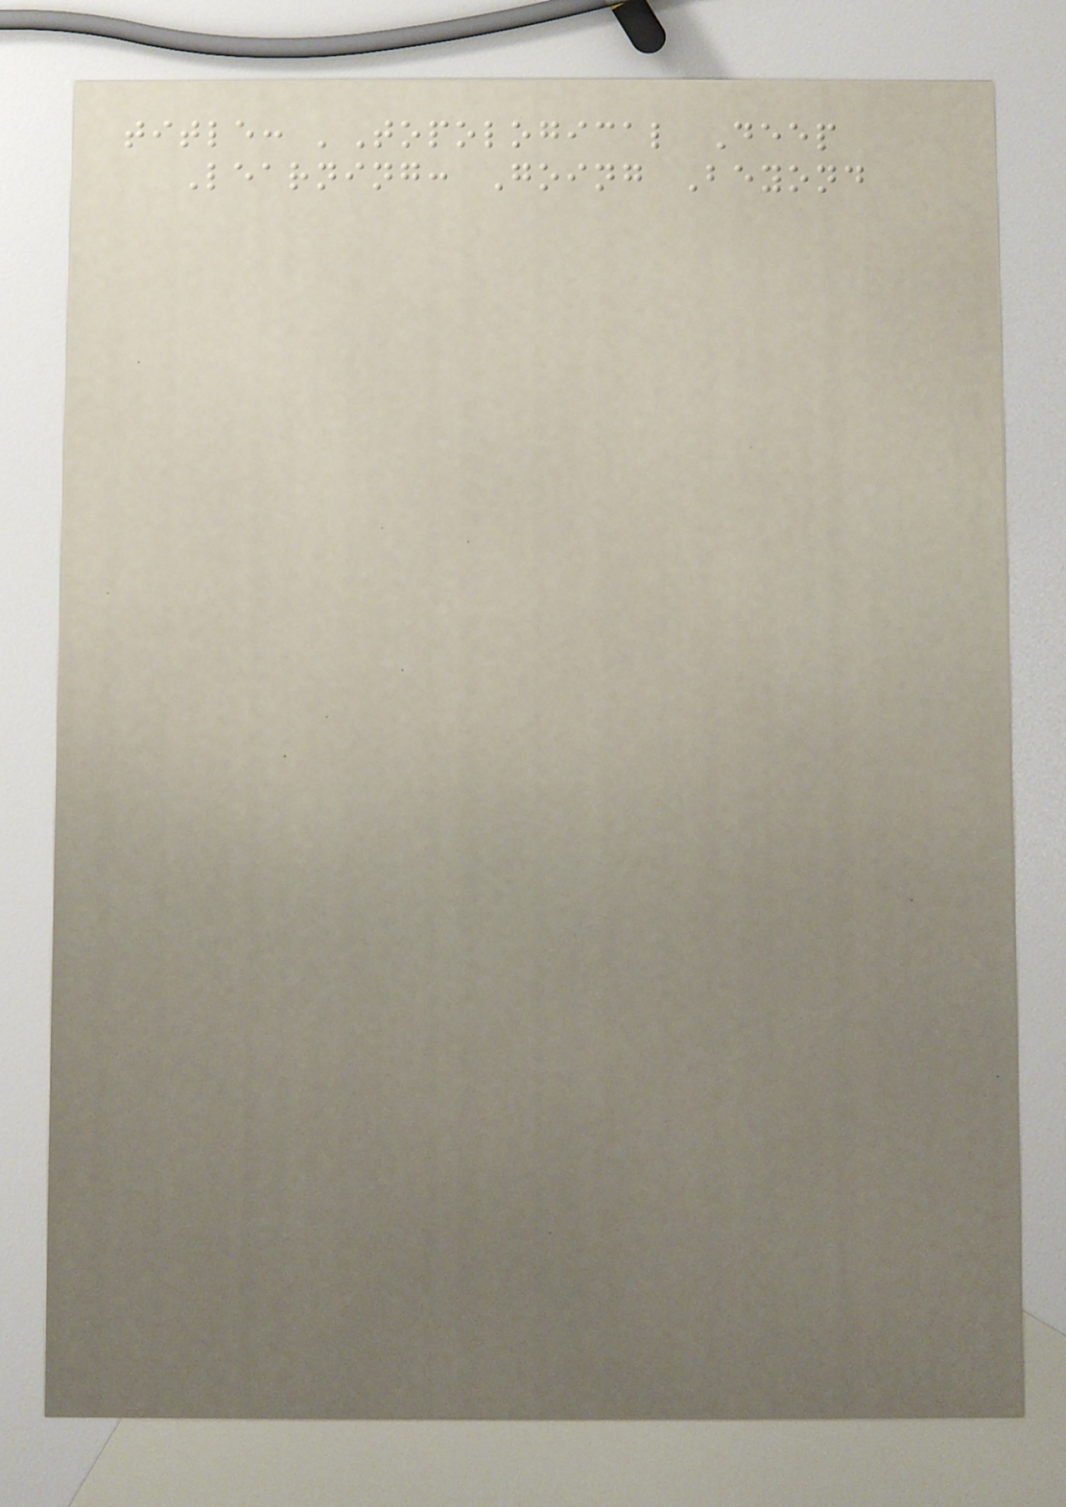title: 'Topological Deep
Learning: Going Beyond
